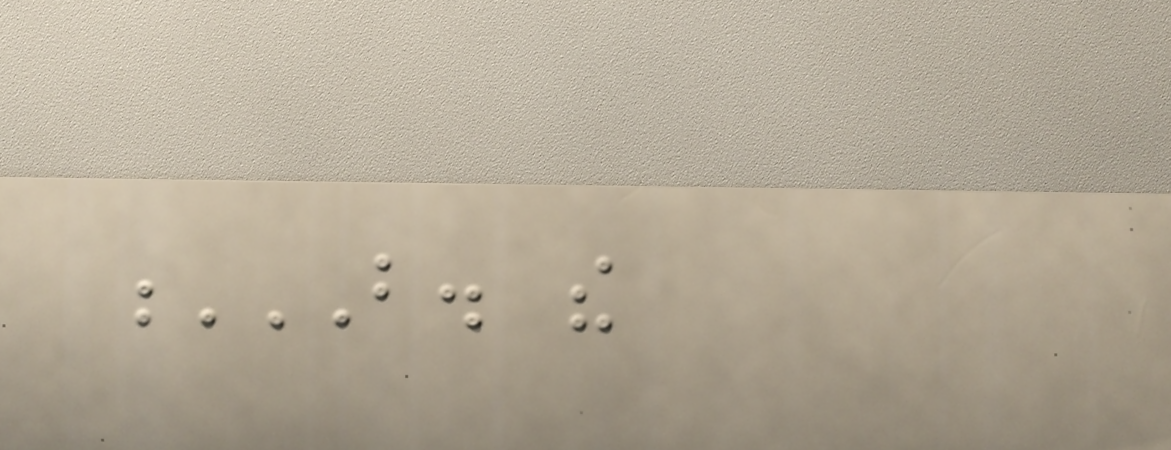B. THE
